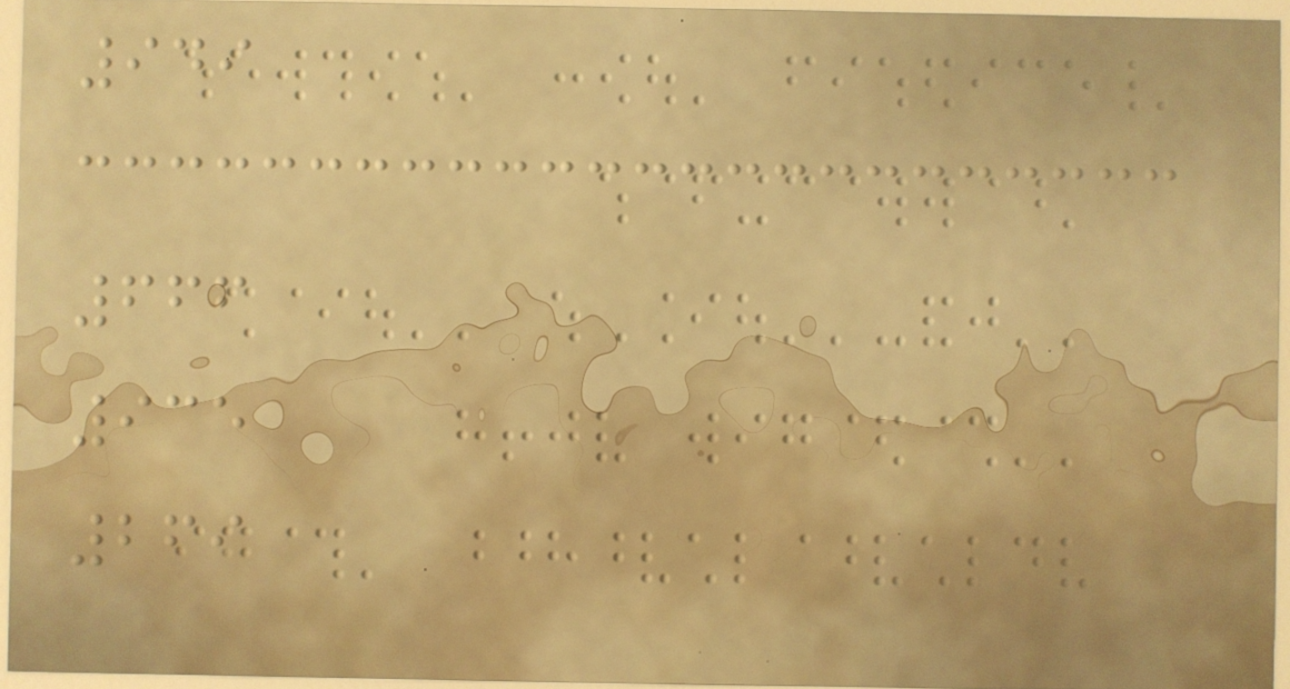949
666
935
269
